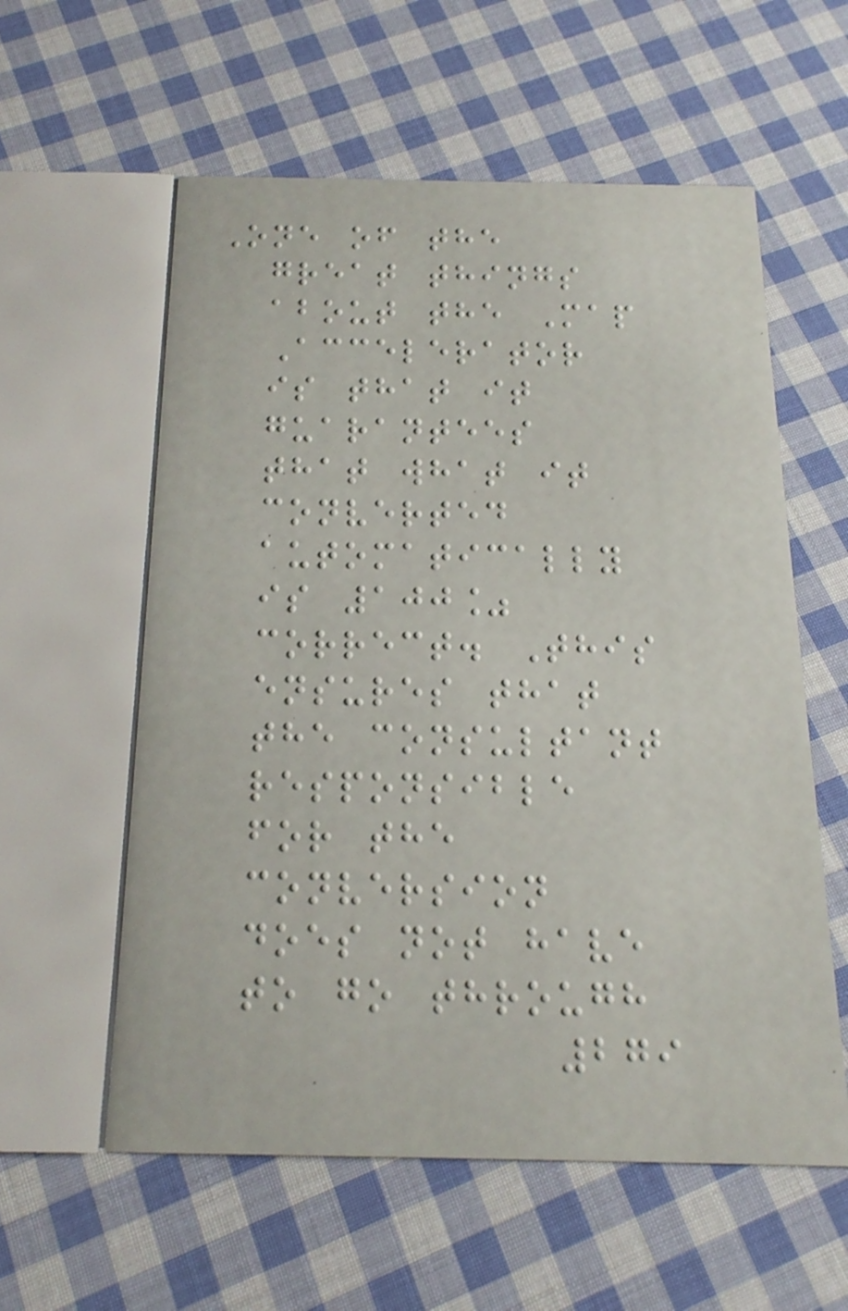One of the
great things
about the Map
Accelerator
is that it
guarantees
that what it
converted
automatically
is 100%
correct. This
ensures that
the consultant
responsible
for the
conversion
does not have
to go through
279
